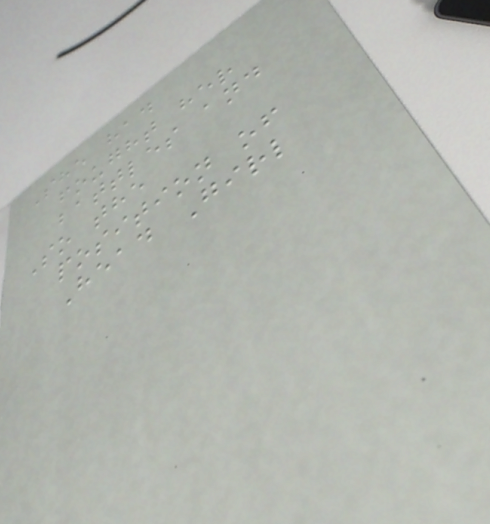She had
fought her
battles and
So the
position of
Head Girl
